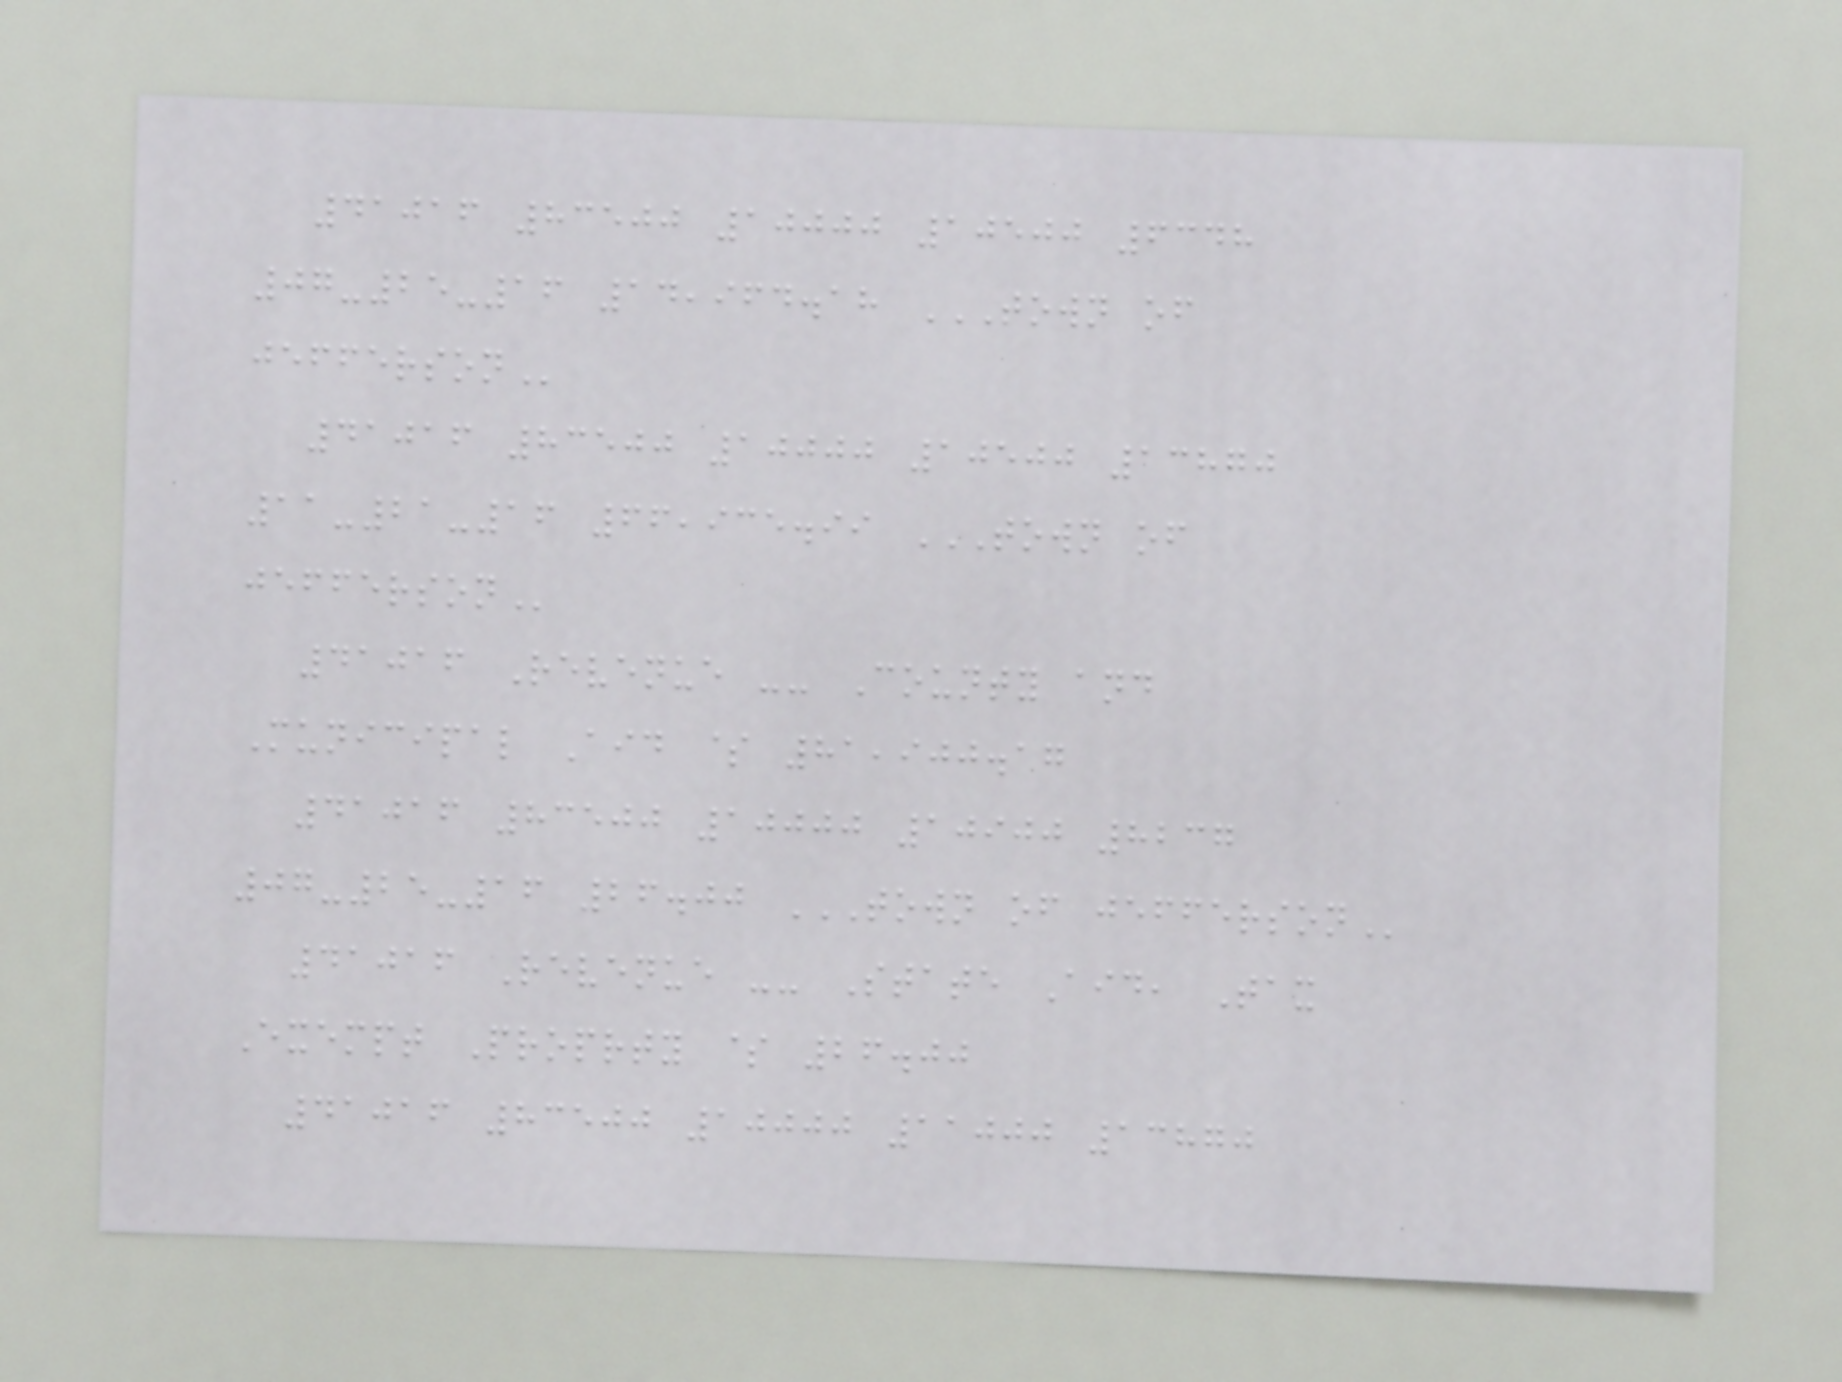41016 83500 10000 10500 6348
07-25-16 14,964.18 TOWN OF
JEFFERSON
41016 83500 10000 10500 13870
11-21-16 66,935.99 TOWN OF
JEFFERSON
41016 Revenue -- County and
Municipal Aid $ 81,900.17
41016 83500 10000 10900 8237
07-25-16 26.00 TOWN OF JEFFERSON
41016 Revenue -- State Aid, Tax
Exempt Proprty $ 26.00
41016 83500 10000 11000 13870
